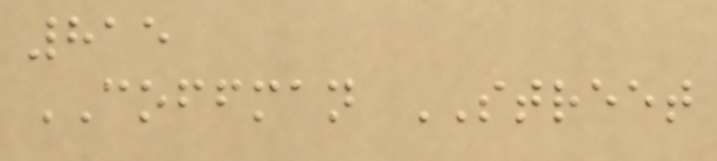815
COFFMAN STREET
